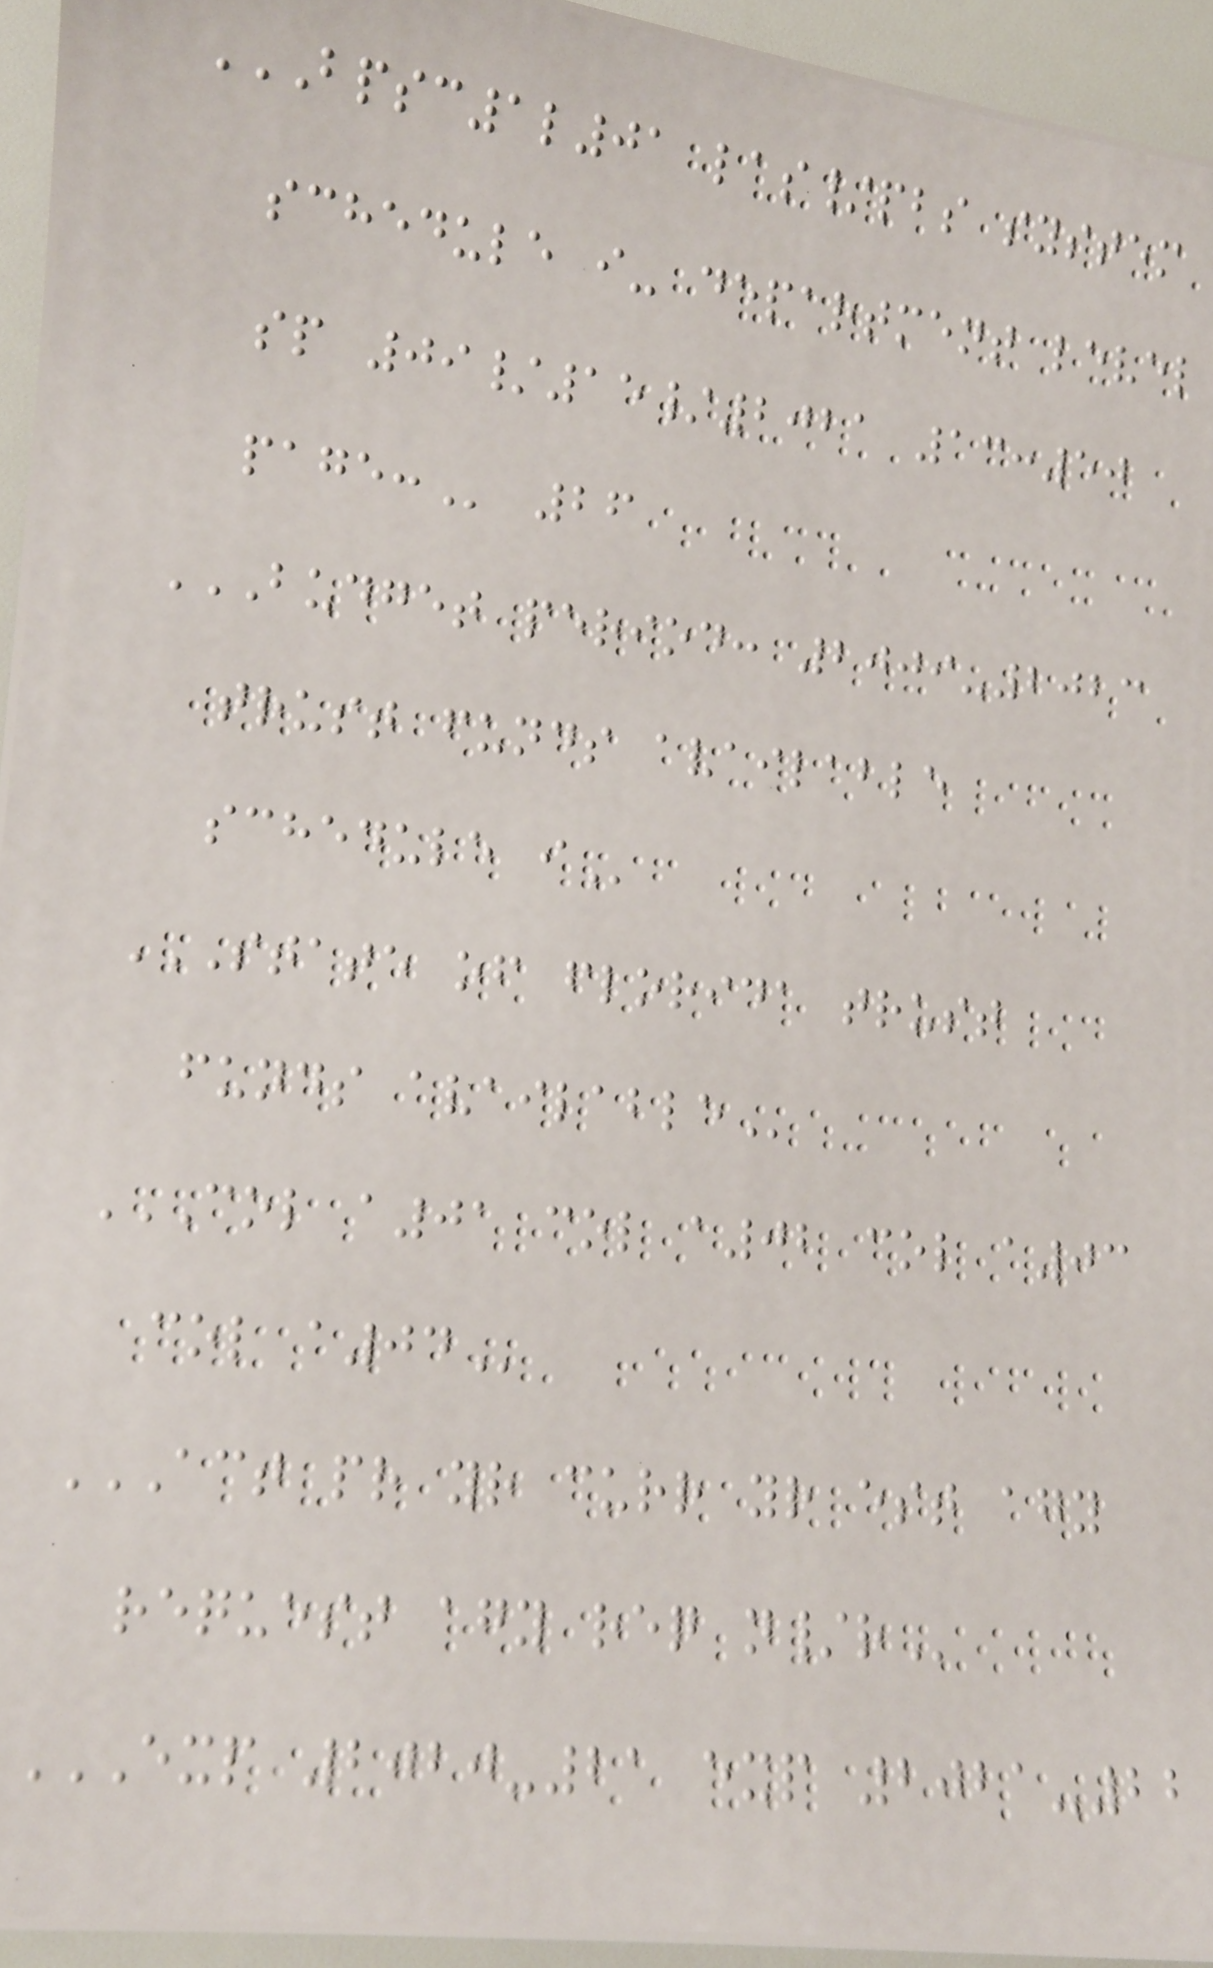BPSC1L01 LAS/PBS SYSTEM
SCHEDULE I- DEPARTMENT LEVEL
SP 09/15/2021 13:50
PAGE: 26
BUDGET PERIOD: 2009-2023
TRUST FUNDS AVAILABLE
SCHEDULE I
STATE OF FLORIDA TRUST
FUNDS AVAILABLE
COL A01 COL A02 COL A03
COL A04
ACT PR YR CURR YR EST AGY
REQUEST AGY REQ N/R
EXP 2020-21 EXP 2021-22
